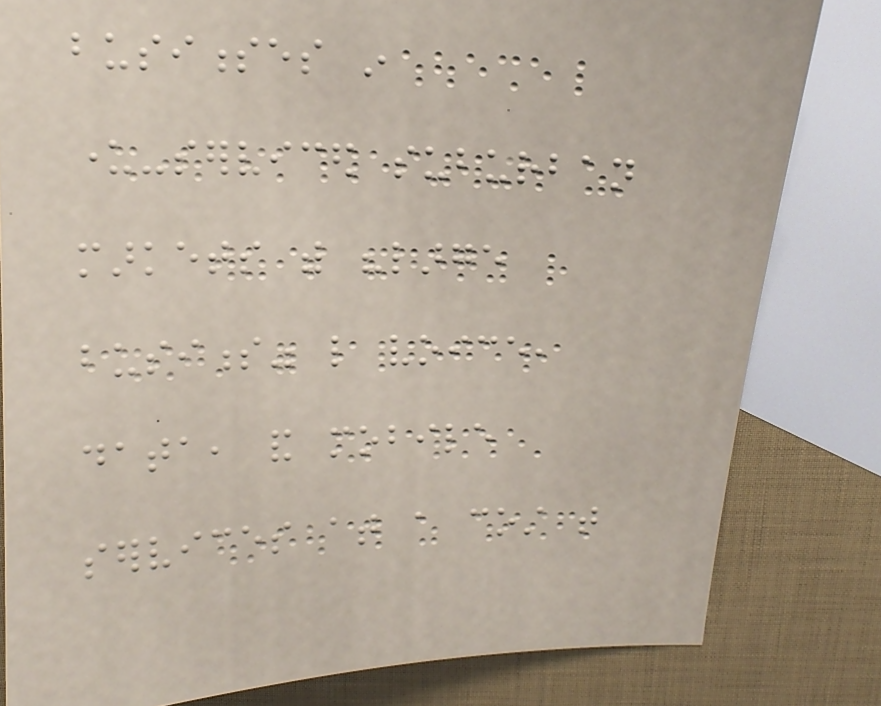businesses in
under-serviced suburban
markets with "large
business" like voice,
data, and mobile
services at a cost that
